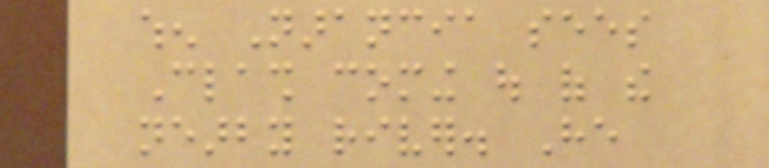when Narancia sees
Clash coming out of the
nearby river. He
